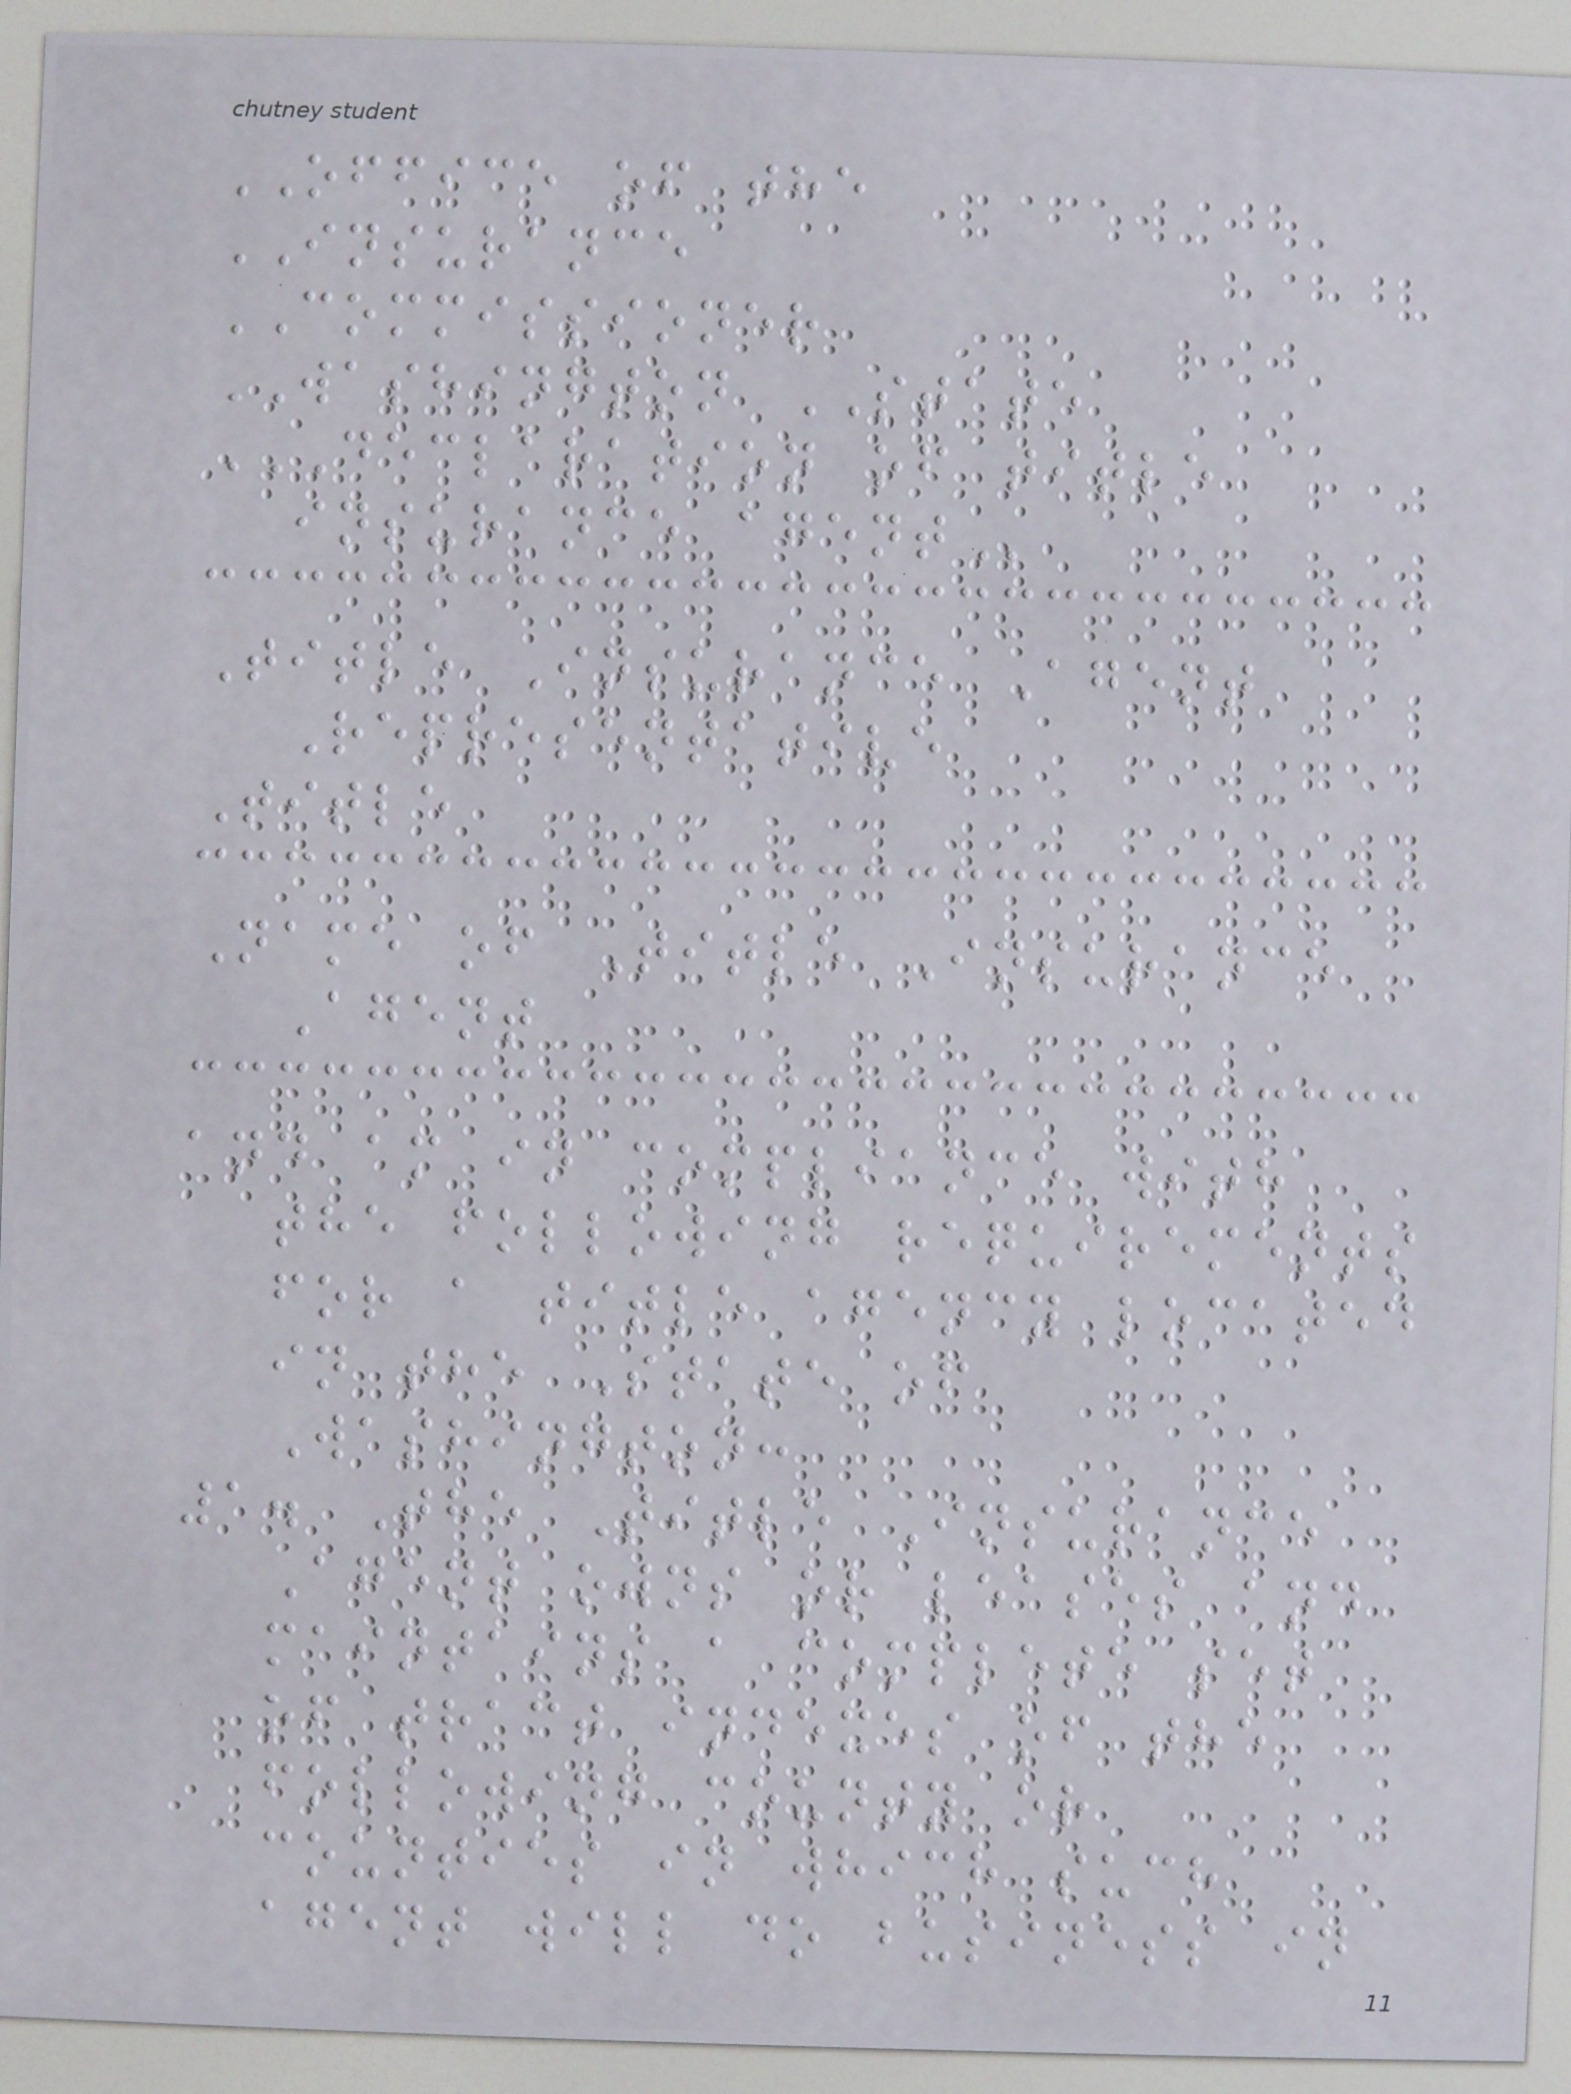OFFICE of the
INSURANCE
COMMISSIONER
WASHINGTON STATE
DECLARATION OF TITLE
INSURANCE AGENT
Title Insurance Agent
Representative
Title
Name of Title Insurance
Agent
and am in compliance with
the following requirements
for a title agency located
in the State of
Washington:
1. The Title Insurance
Agent owns or leases and
maintains a complete set
of tract indexes of the
following county or
counties in which such
agent will do business in
